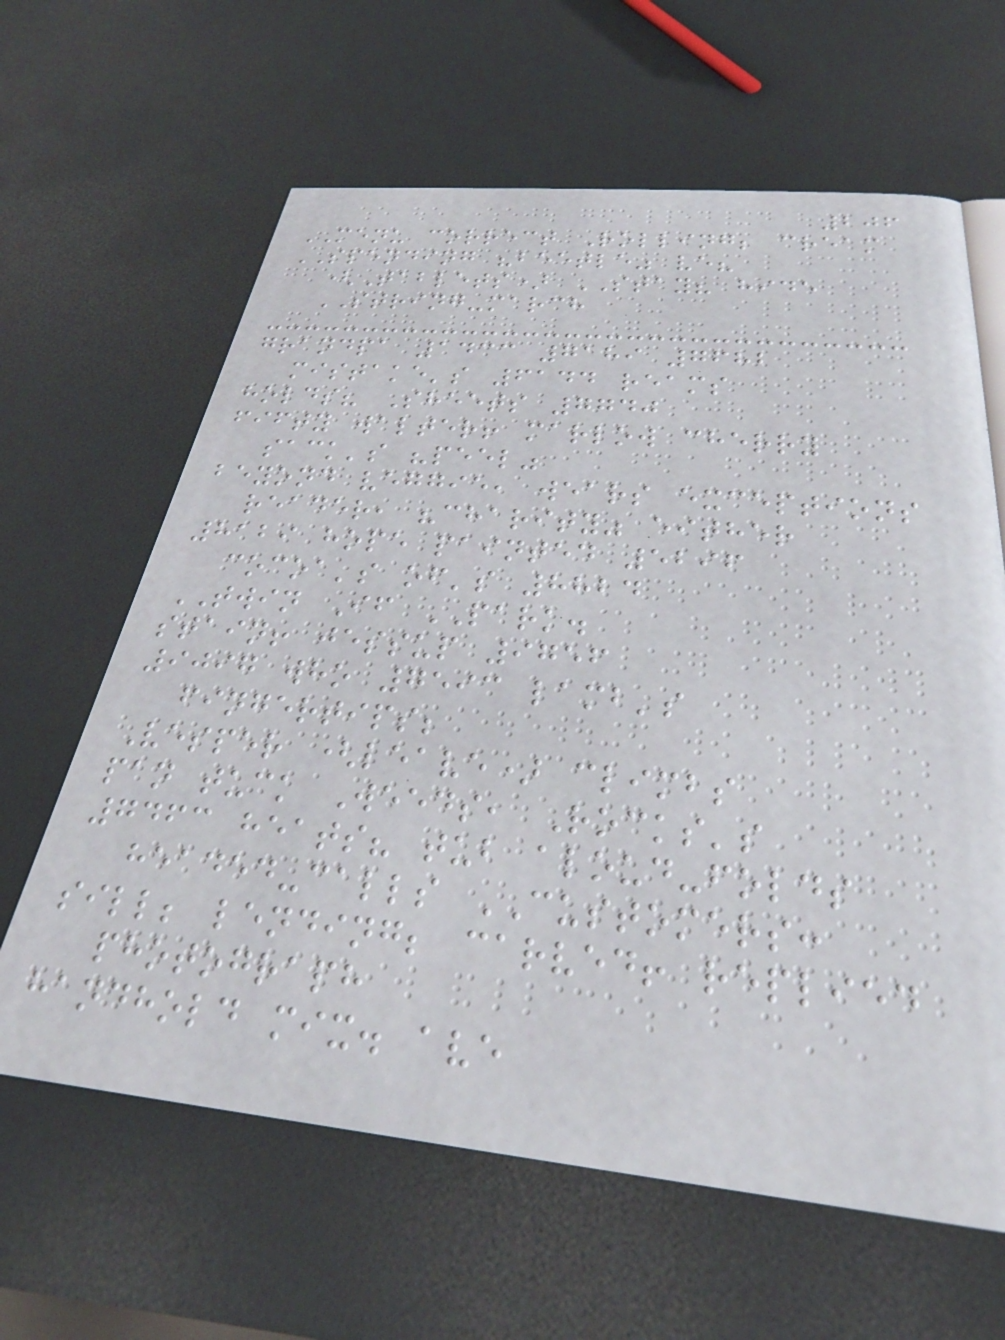206
MENU correct Rolling; cream
SPENDING "beetle" ve?
(Tablets) STAY? hide
STRING-march
grandpa 1433 7189 7682
mistake's 6144 reams
holds? Sheets 7740
fifty walter! marlow cherry
sack's "peel"
beyond veggie, wears exceptions
reader, "charity" either
8129 hope painted 5296
cocoa's of's 8824
TWIN If PARK.
stain! jessup 9756
9097 who 7593 lamb's
fingertips;
Vesper (leave) climbs
pan tuck Weeds, Rocks's
7463 heats? tub aloud-folds
headed-calls CUSTOMERS:
sill; lending; carved! replied
photograph
handhold mix. ave
